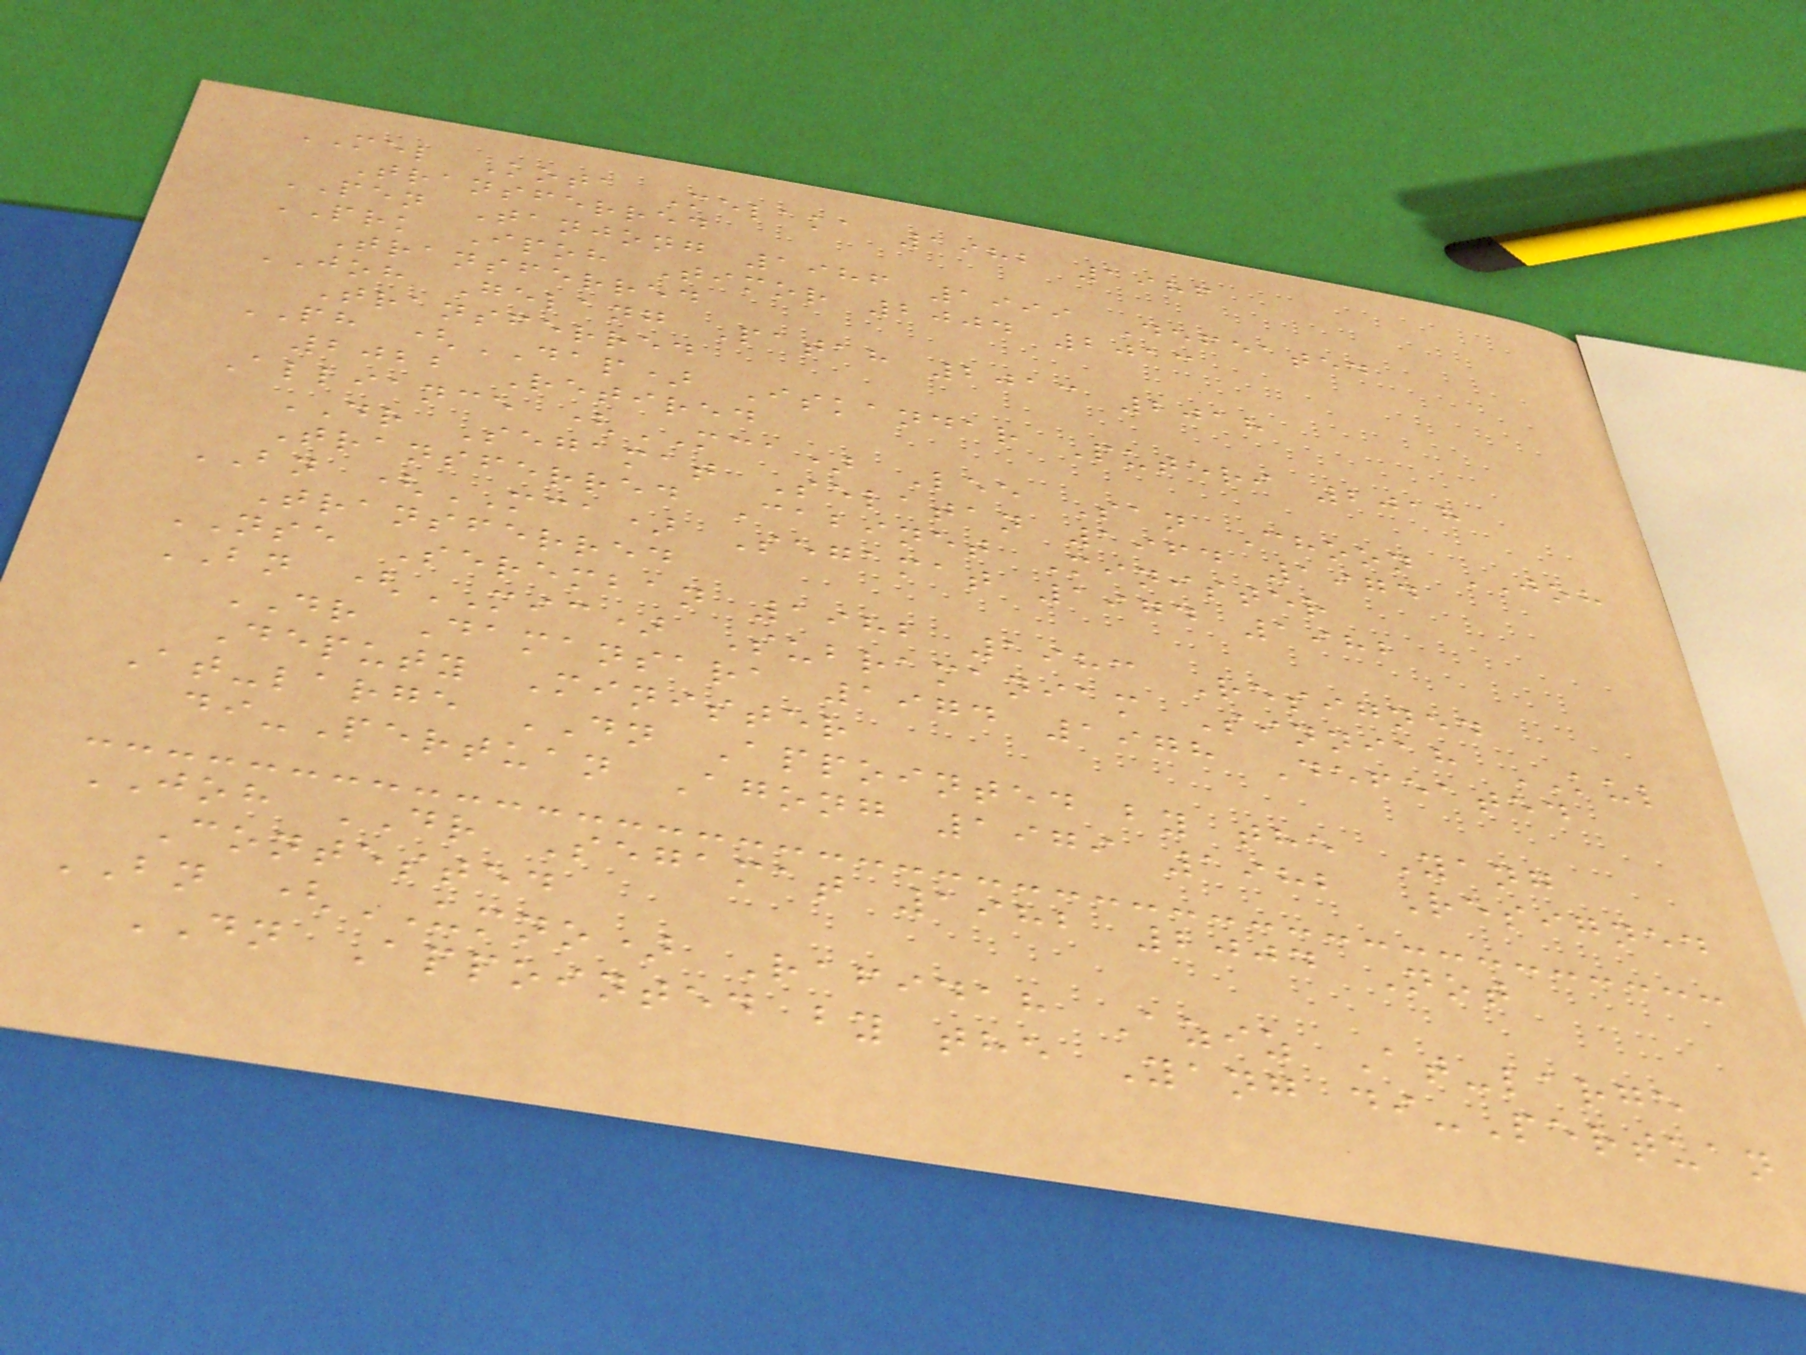MEL Kota Melaka 1982 1986
Transferred
PEN Tanjong 1986 1999 Defeated
PRK Ipoh Timor 2004 2013
Transferred
JOH Gelang Patah 2013 2018
Transferred
PH (DAP) Iskandar Puteri 2018
2022 Retired
Alliance (MCA) Lee San Choon JOH
DR Segamat Selatan 1964 1974
Transferred Cabinet Minister
BN (MCA) Segamat 1974 1982
Transferred
NSE Seremban 1982 1983 Resigned
BN (MIC) Subramaniam Sinniah KUL
DR Damansara 1974 1978 Defeated
Deputy Minister
At-large DN Appointed by the Yang
di-Pertuan Agong 1979 1982 Resigned
JOH DR Segamat 1982 2004 Not
Contested
BN (UMNO) Rafidah Aziz At-large
DN Appointed by the Yang di-Pertuan
